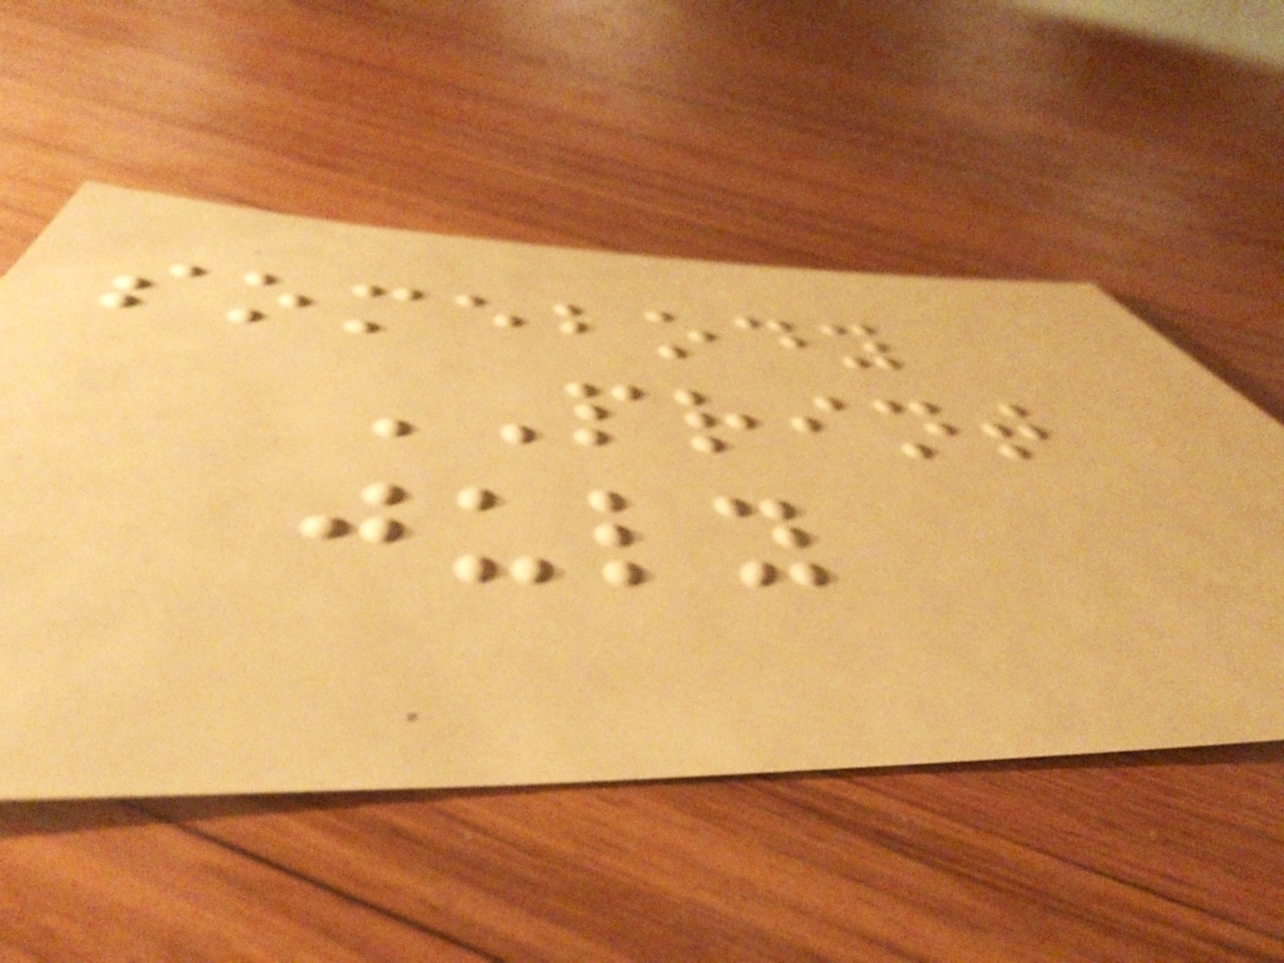somebody
PRINT
july
